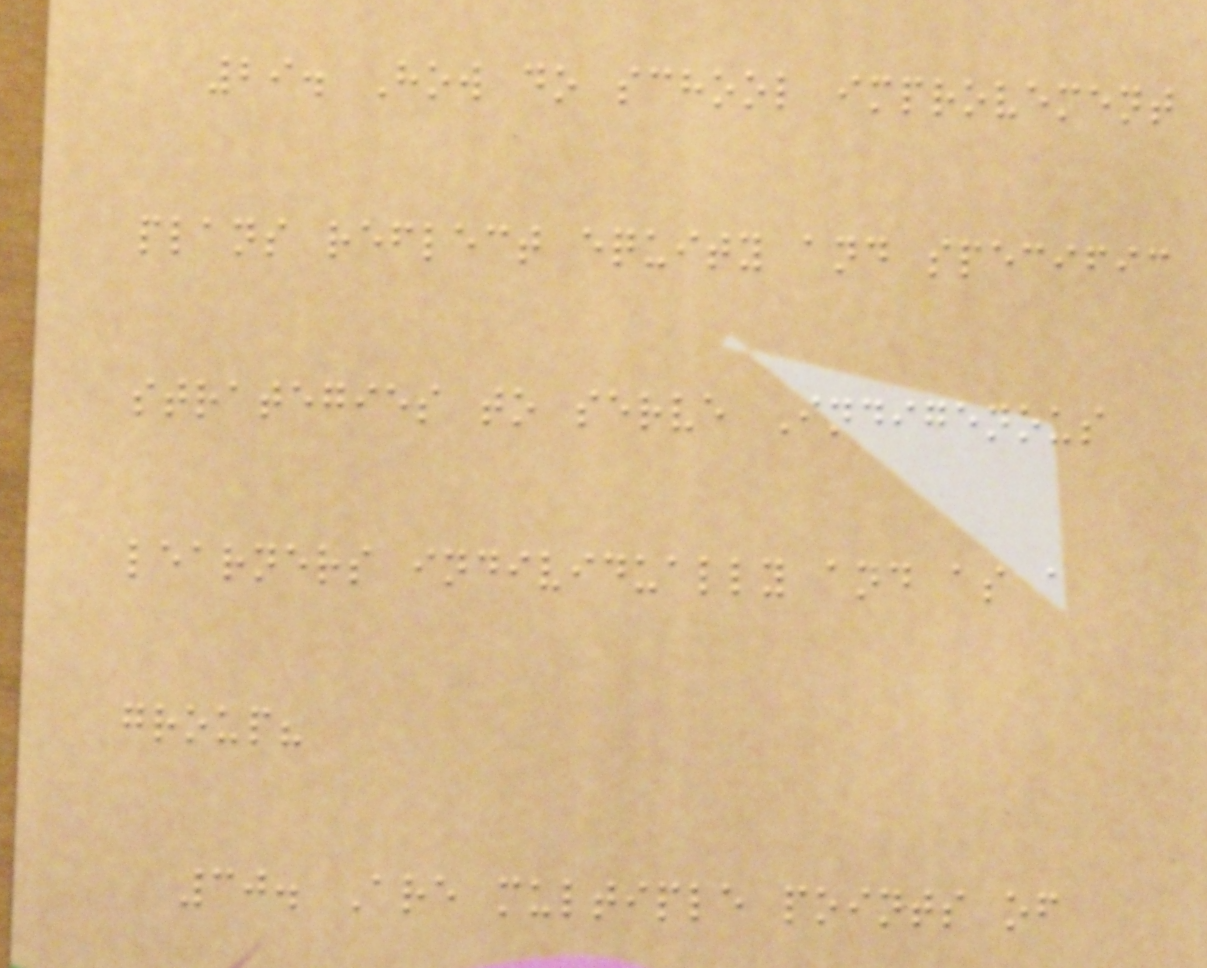29. How do school improvement
plans reflect equity and specific
strategies to serve Indigenous
learners individually and as a
group?
30. Are multiple points of
